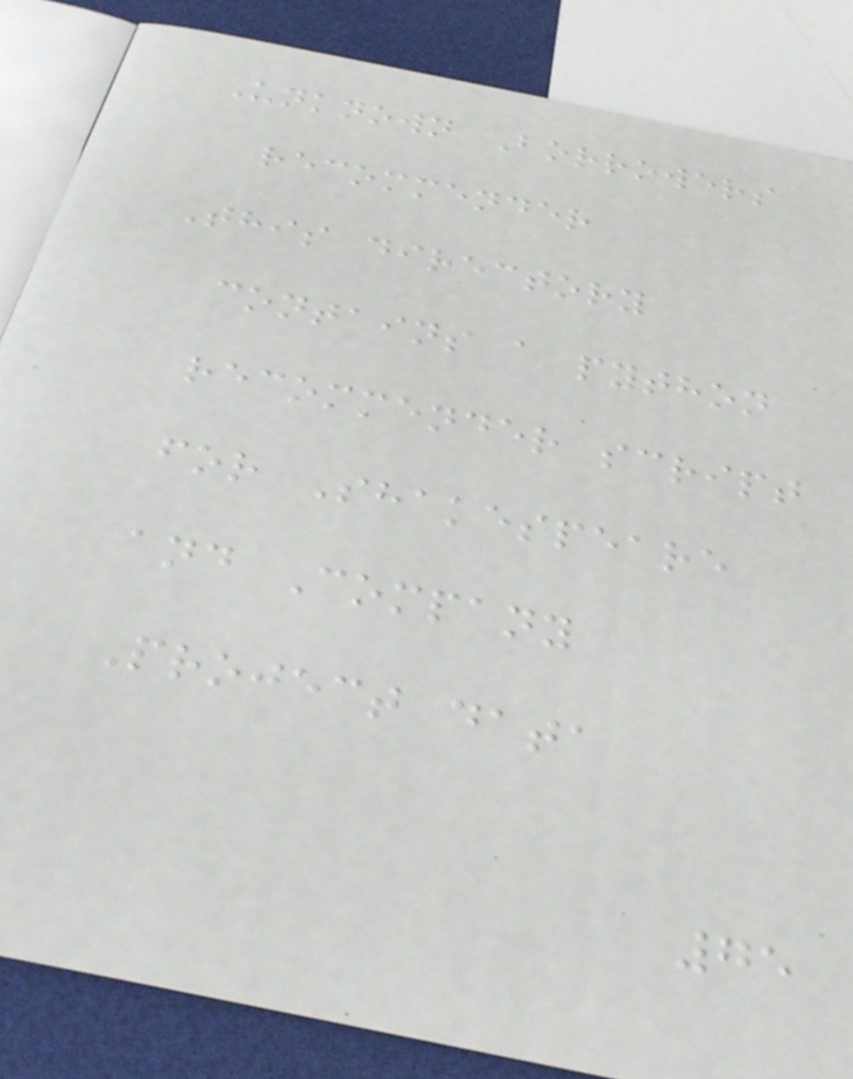Unknown Borrowers
recommender
This directory
contains a python
recommender script
for Shakespeare
and Company
Project data
75
